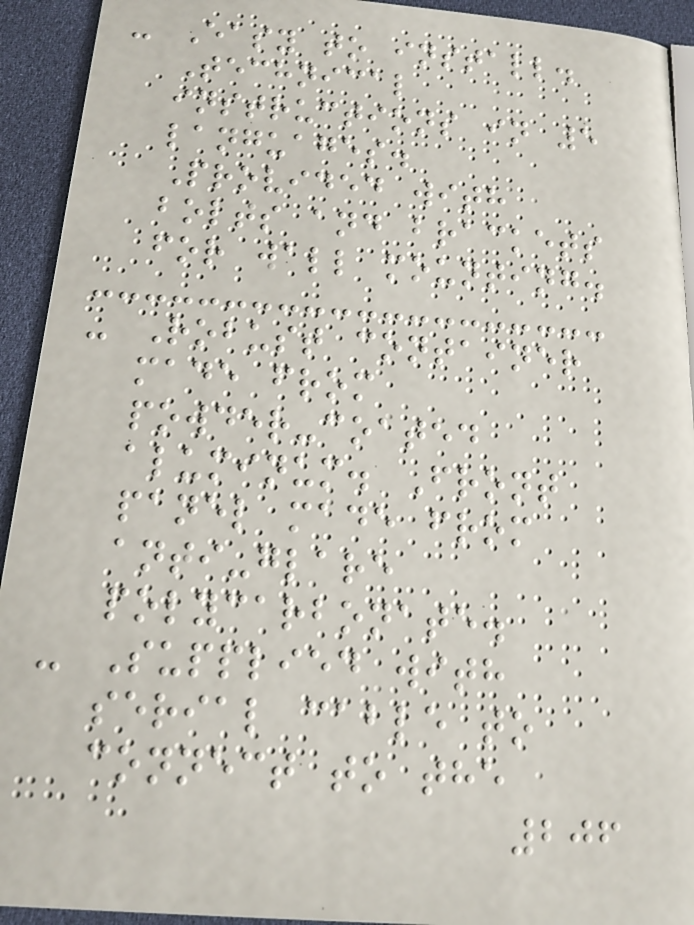- Easy to install.
Technical
instructions in 5
languages.
Provided with
bolts and brackets
for wall mounting.
- Robust container
made from
powder-coated
aluminum. Front
panel made from
anti-glare
polycarbonate.
- Supplied with
serial cable to
connect to the
206
